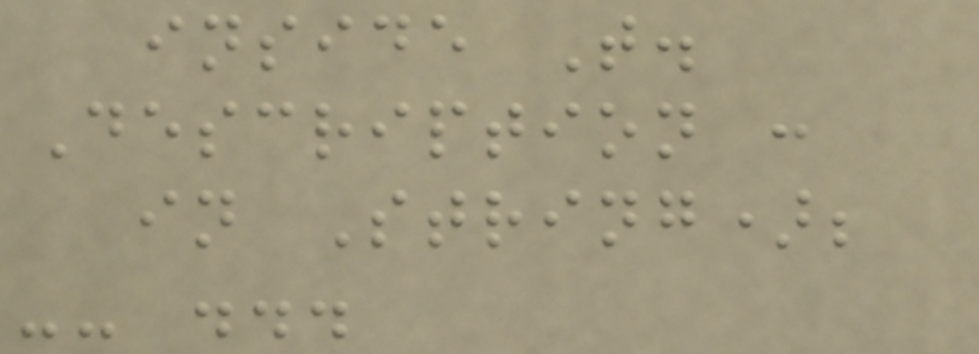inside T.
Description :
in String);
-- ...
